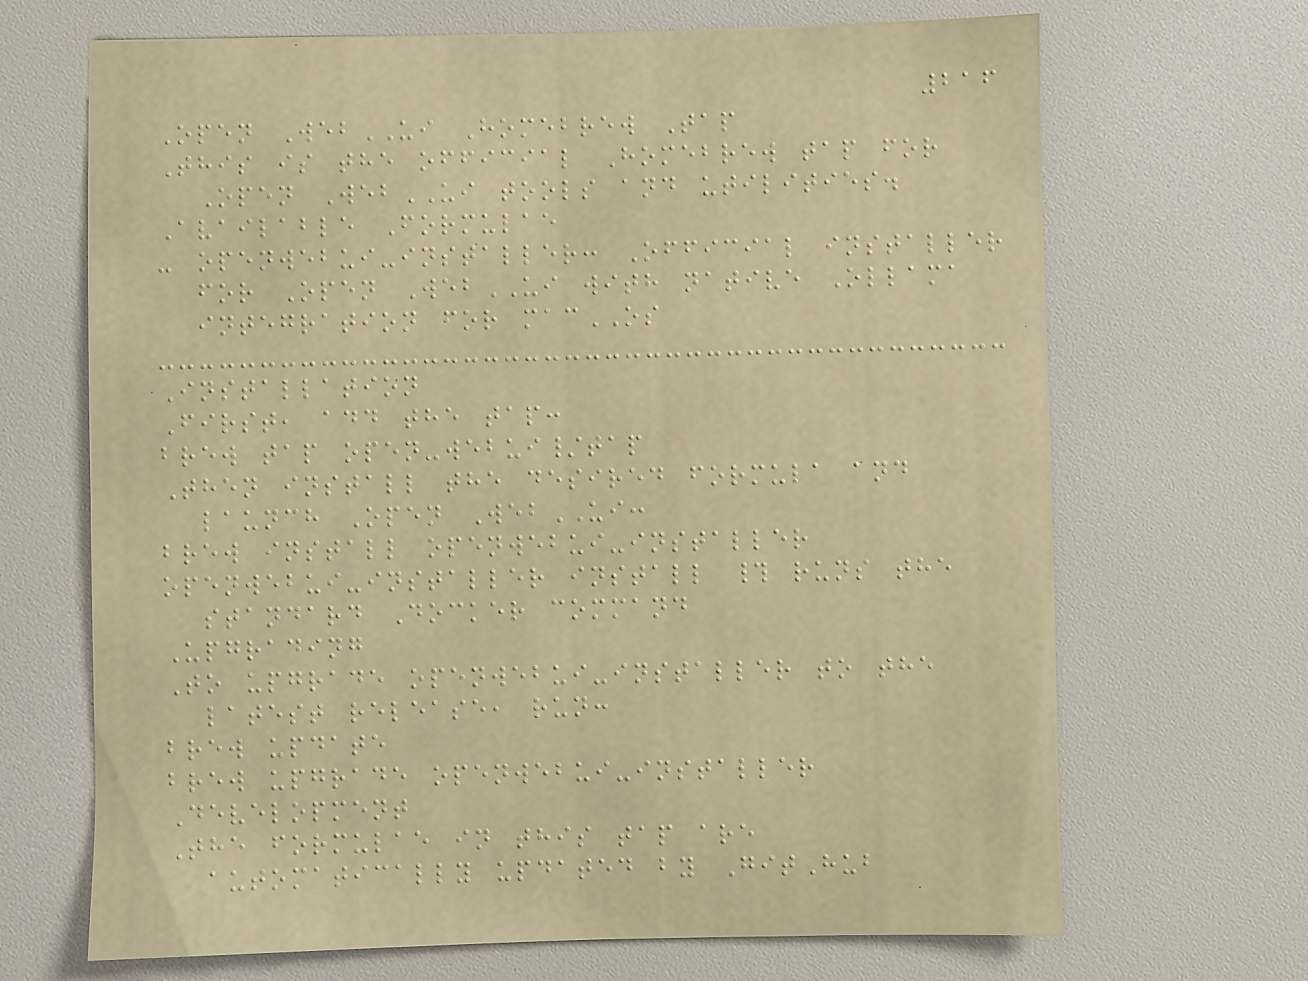216
Open WebUI Homebrew Tap
This is the official Homebrew tap for
Open WebUI tools and utilities.
Available Formulae
- openwebui-installer: Official installer
for Open WebUI with native Ollama
integration for macOS
Installation
First, add the tap:
brew tap open-webui/tap
Then install the desired formula and
launch Open WebUI:
brew install openwebui-installer
openwebui-installer install # runs the
standard Docker command
Upgrading
To upgrade openwebui-installer to the
latest release, run:
brew update
brew upgrade openwebui-installer
Development
The formulae in this tap are
automatically updated by GitHub
